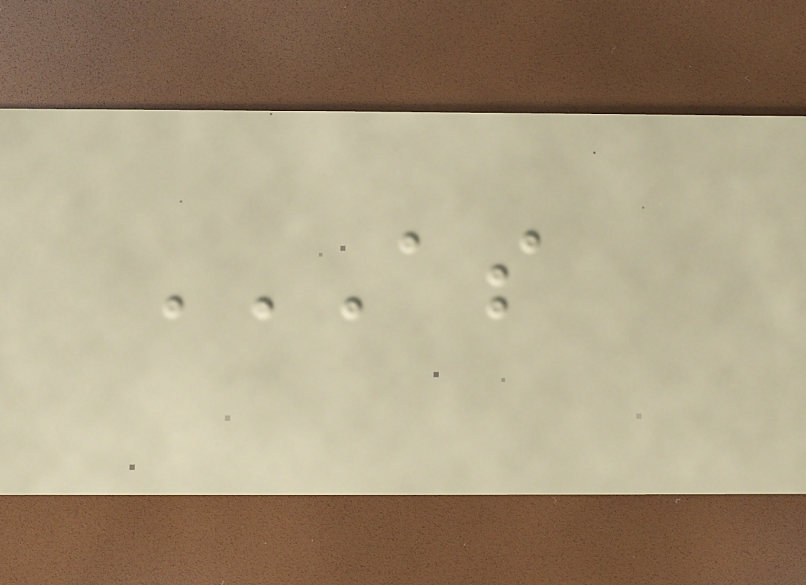AS
